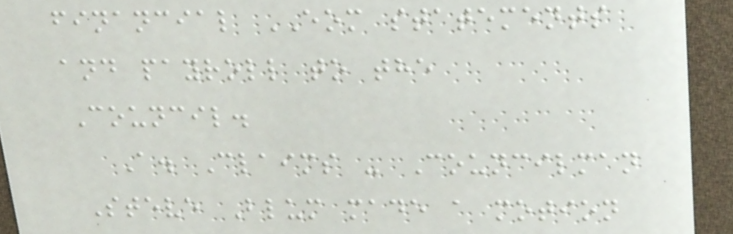financial EOM statements
and payroll to the
Council.
A. Claims - Councilman
Steve Blum made a motion
